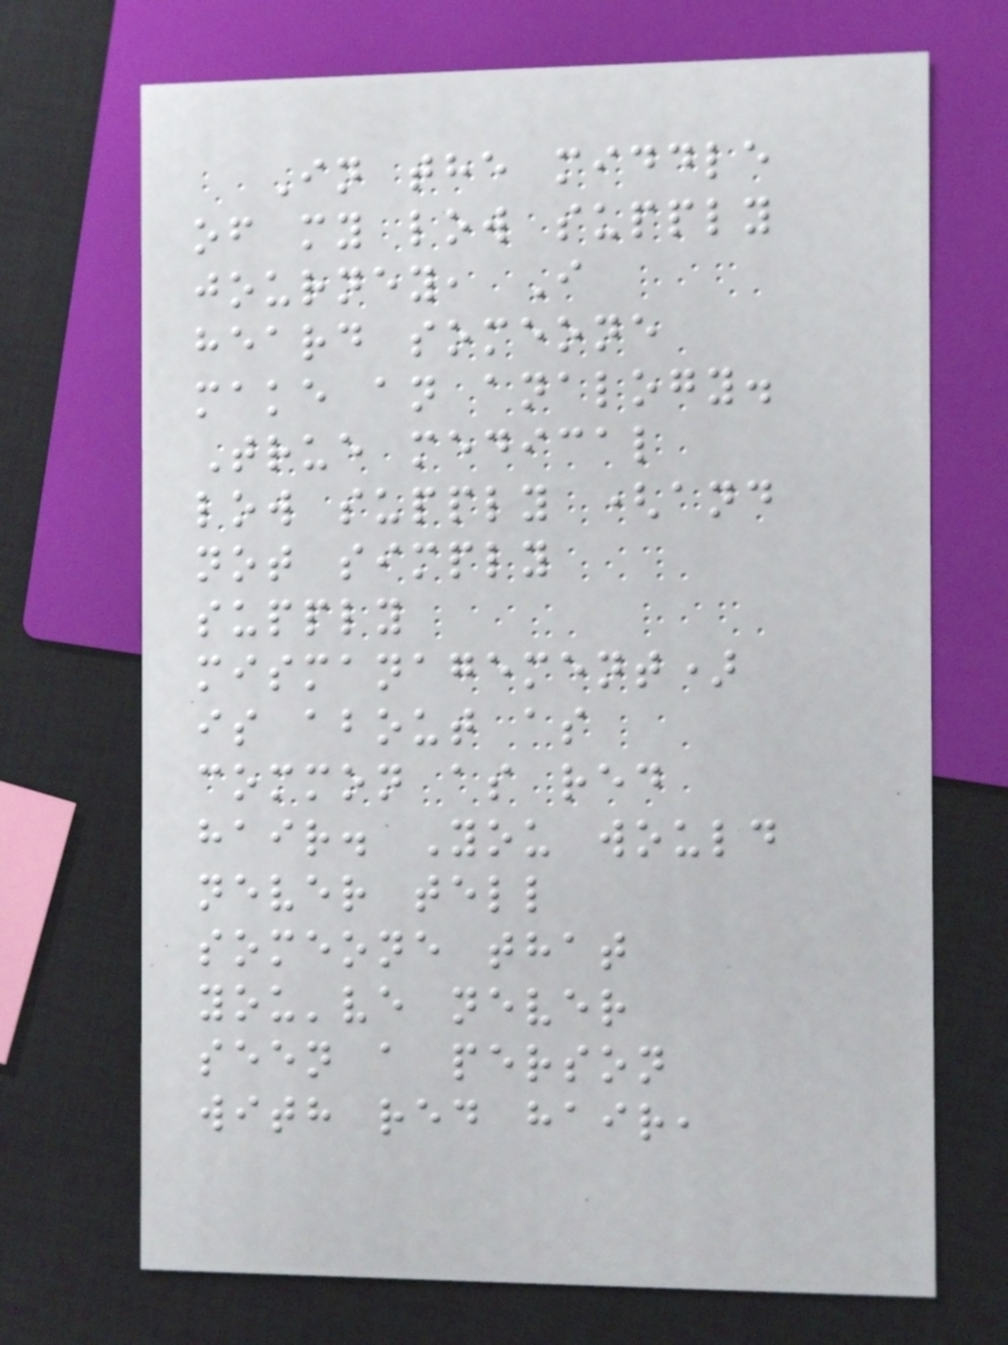In the middle
of my low supply
journey, I
heard someone
make an analogy.
True medical
low supply (and
not simply
supply
mismanagement)
is about as
common as red
hair. You would
never tell
someone that
you've never
seen a person
with red hair,
